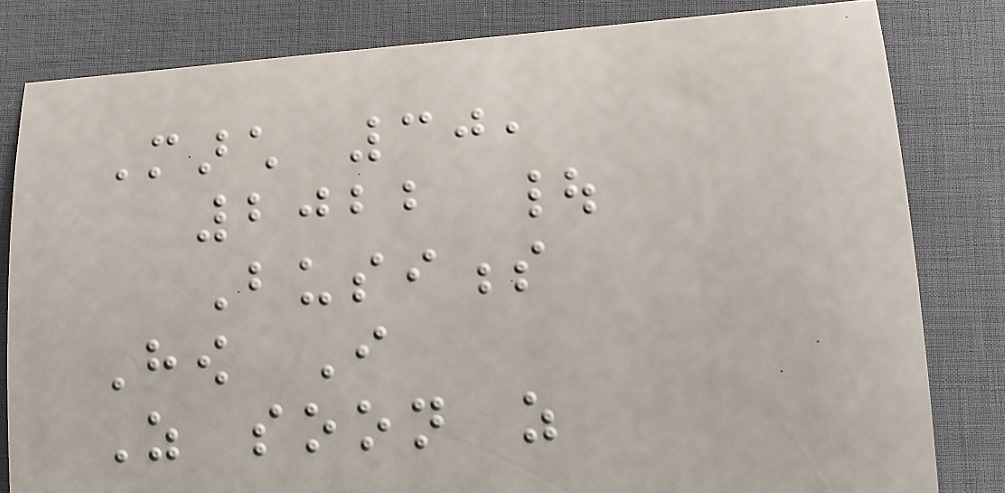March 30,
2022 |
Business
How I
As soon as
